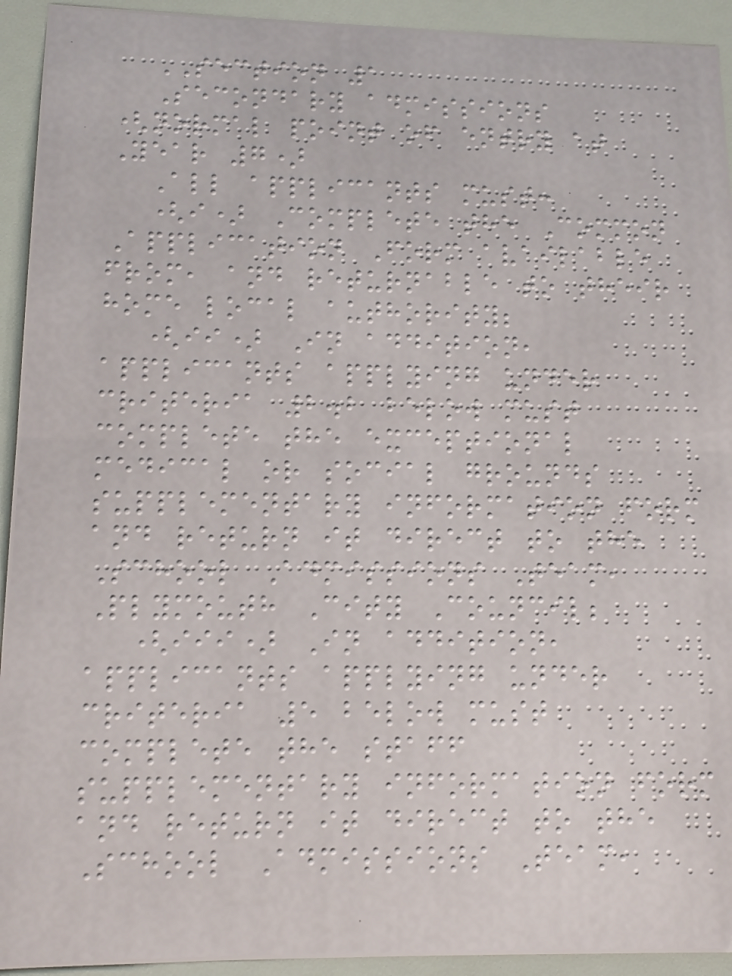SECTION 1
Secondary admissions
(normal point of entry at
Year 7)
All applicants must:
(i) Complete the Common
Application Form available
from, and returnable to their
home local authority;
(ii) In addition,
applicants applying under
criteria 2.2 below must
complete the exceptional
medical or social grounds
supplementary information form
and return it direct to the
School Admissions Team,
Plymouth City Council;
(iii) In addition,
applicants applying under
criteria 5 below must
complete the staff
supplementary information form
and return it direct to the
School Admissions Team,
